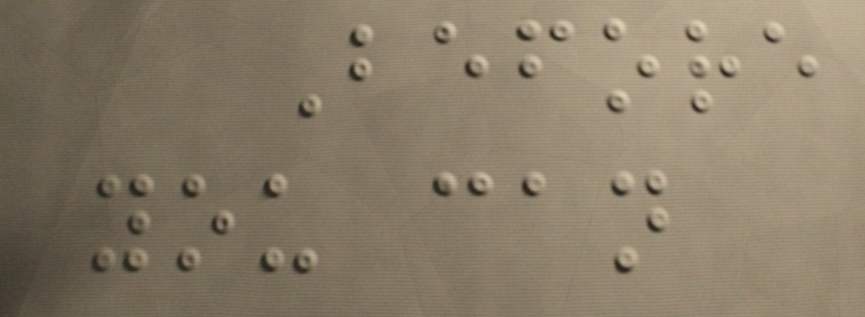Before
you can
